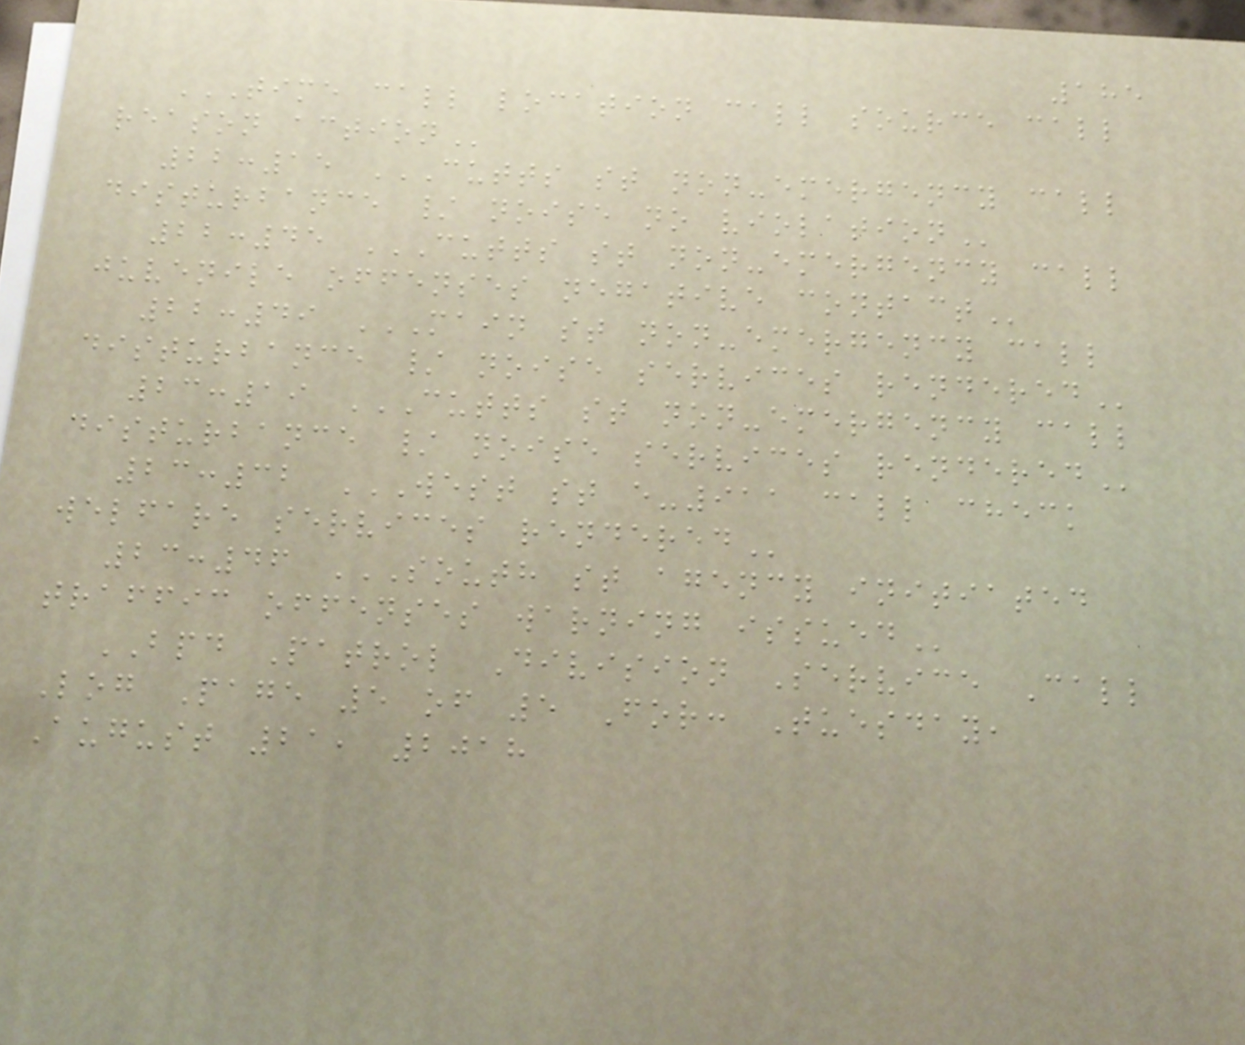185
TIME CALL LOCATION CALL SOURCE CALL
REASON ACTION
22:15 CUTTS ST NON-EMERGENCY CALL
DISTURBANCE / NOISE NO VIOLATION
22:45 CUTTS ST NON-EMERGENCY CALL
JUVENILE OFFENSES NEGATIVE CONTACT
22:49 MAIN ST NON-EMERGENCY CALL
DISTURBANCE / NOISE SERVICES RENDERED
23:19 CUTTS ST NON-EMERGENCY CALL
DISTURBANCE / NOISE SERVICES RENDERED
23:32 WEST ST E-911 CALL CHECK
WELFARE SERVICES RENDERED
23:46 SOUTH ST AGENCY INITIATED
TRAFFIC OFFENSES WARNING ISSUED
BPD Patrol Division Service Call
Log Page 5 of 5 For: Tuesday,
August 21, 2018
